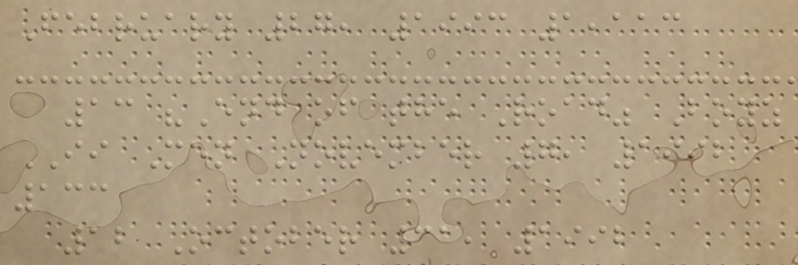February 27, 1993 1,113
13 "End of the Road" Boyz
II Men November 7, 1992
133
12 October 31, 1992
